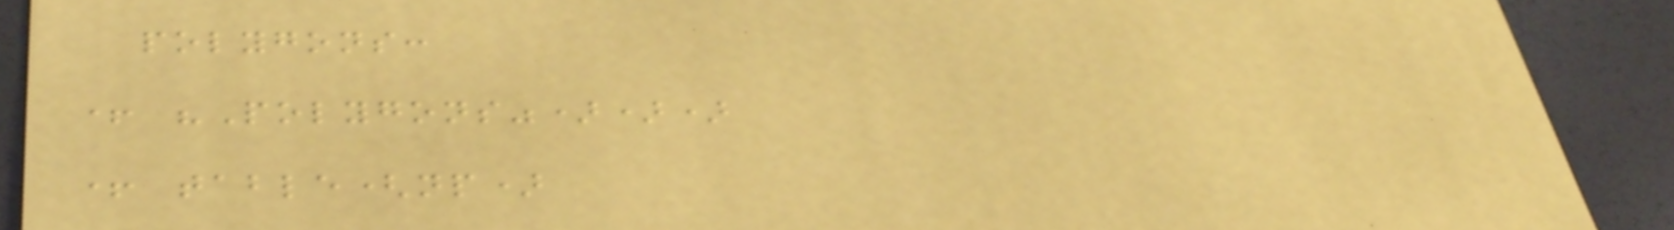polygons:
+ "Polygons")))
+ table(np)
